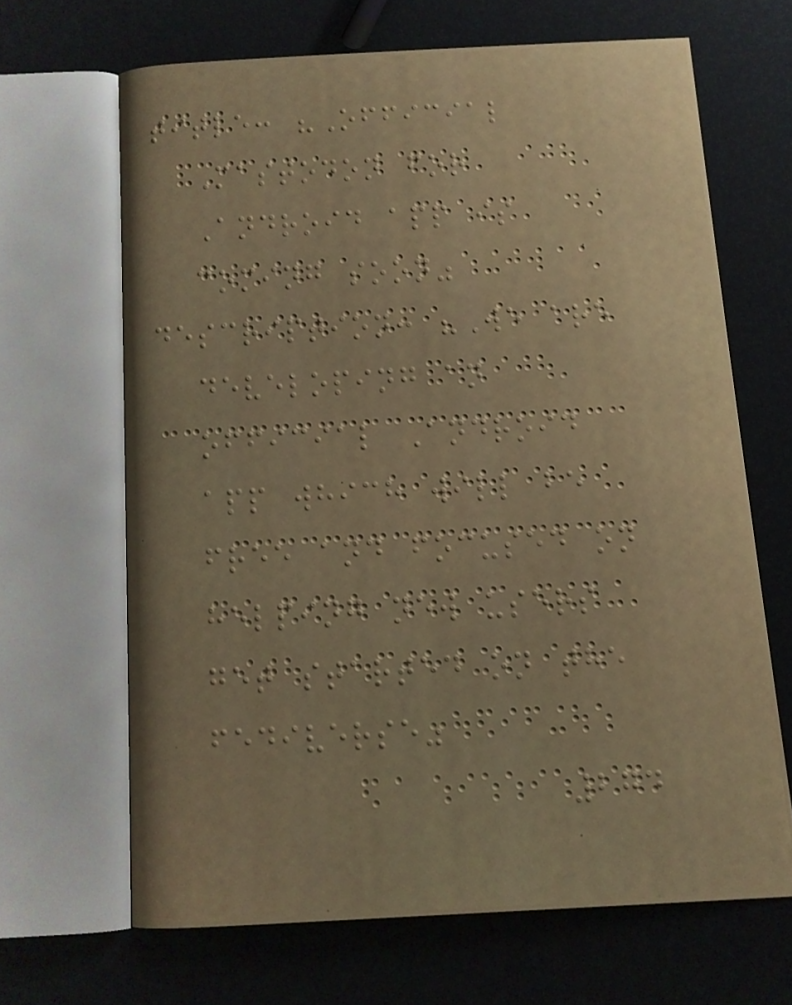title: "Official
Mastodon for
Android app is
coming soon"
description: "We are
developing an
official Android
app which will be
free and focused on
helping new users
get started on the
fediverse"
274
